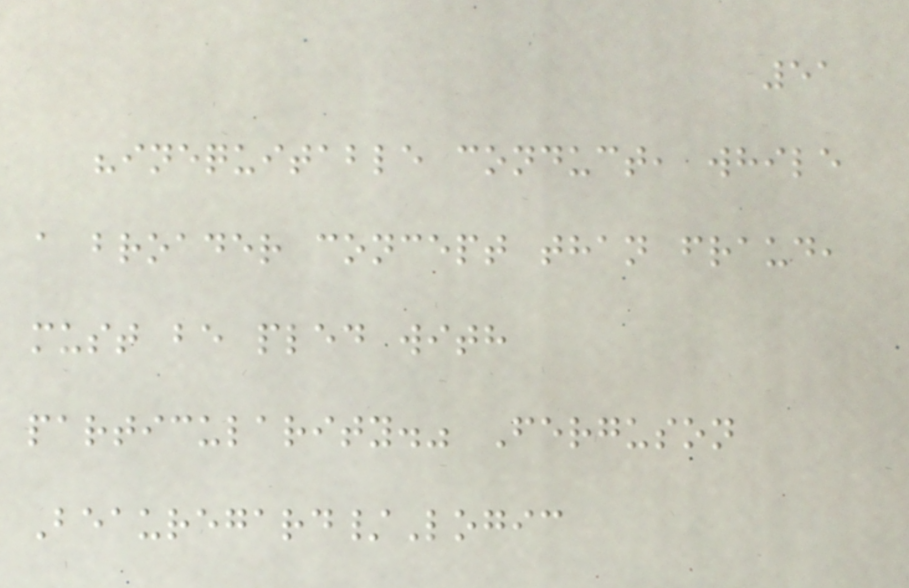51
"inequitable conduct, while
a broader concept than fraud,
must be pled with
particularity." Ferguson
Beauregard/Logic
